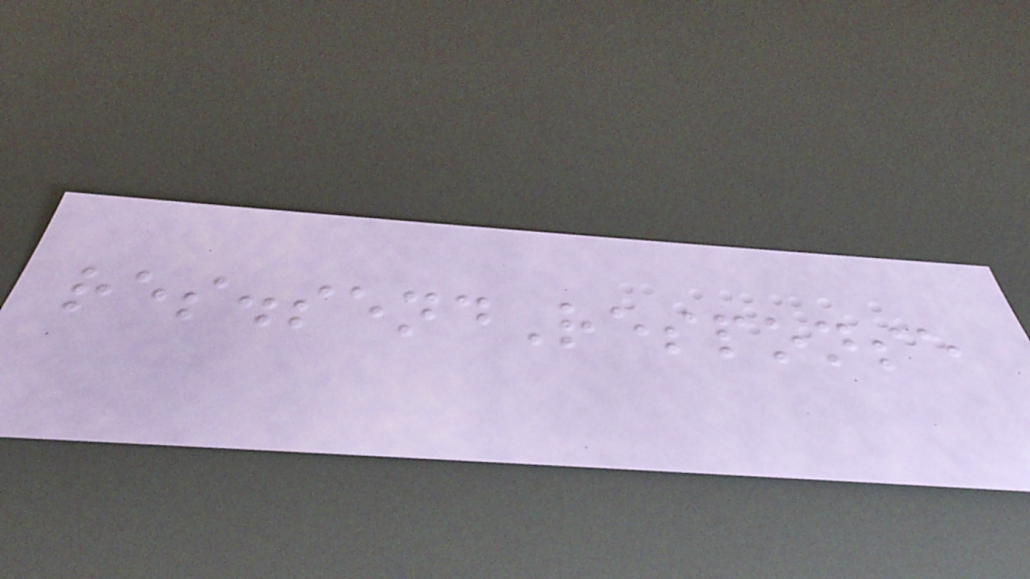res.sendResponse
